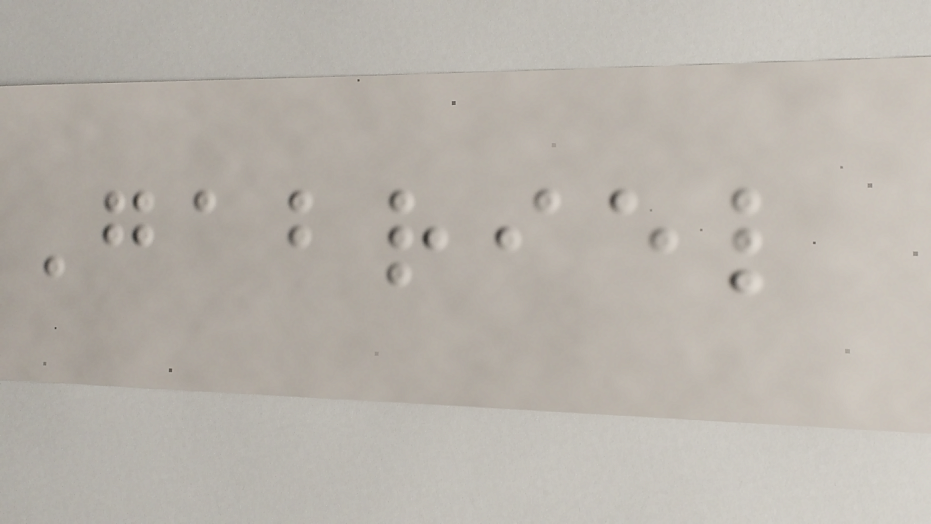Gabriel
